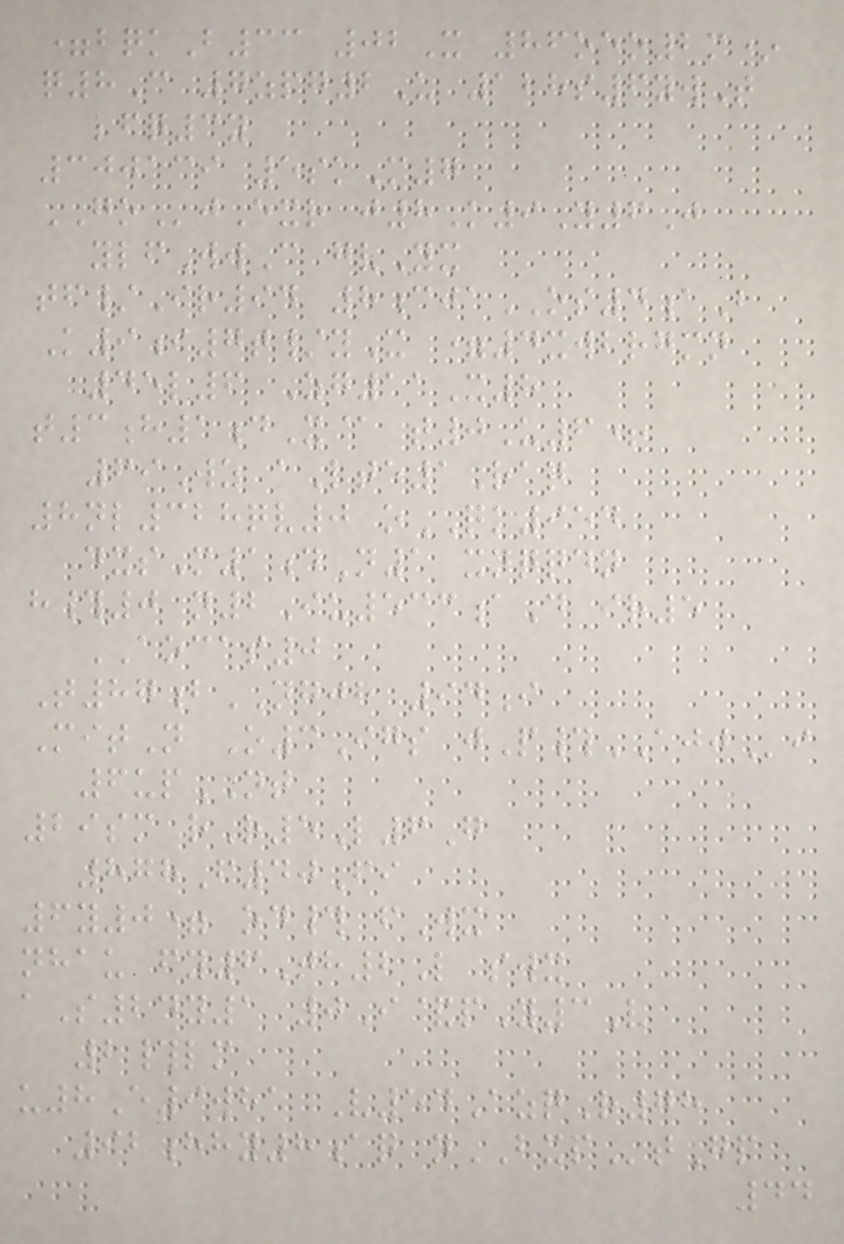=bqkB33 02X 86oeo2m*
q8C 7zpg2U 128s6ywT
lfq3y
300139 5skM7
GOjExr j8K9Y6J
ylfWwC gvYx
tf/Ir94 8cjaOS4aB
K9i7t/yX =4xwbrgmn
45l6 Zg11X8
t3h1dX@ t0U6+
69Wz aLte1Raq
8nl328qv0 oQK954
dxsM1dN1 xnqqdn
h#0 n2Iu533aD ir5
AOCAS0
T87bNGJH 94i
MitN O3Igs jP#AJJi
6upNT
29sm rR5L6G
878F40Fi
6y0= od# fWx
nhau fy6Th2L swx
aS24y1 0I&pY3V
2#lm
u8E9wha V54AzqR78
92hhy8aq nBXPtGp
44
